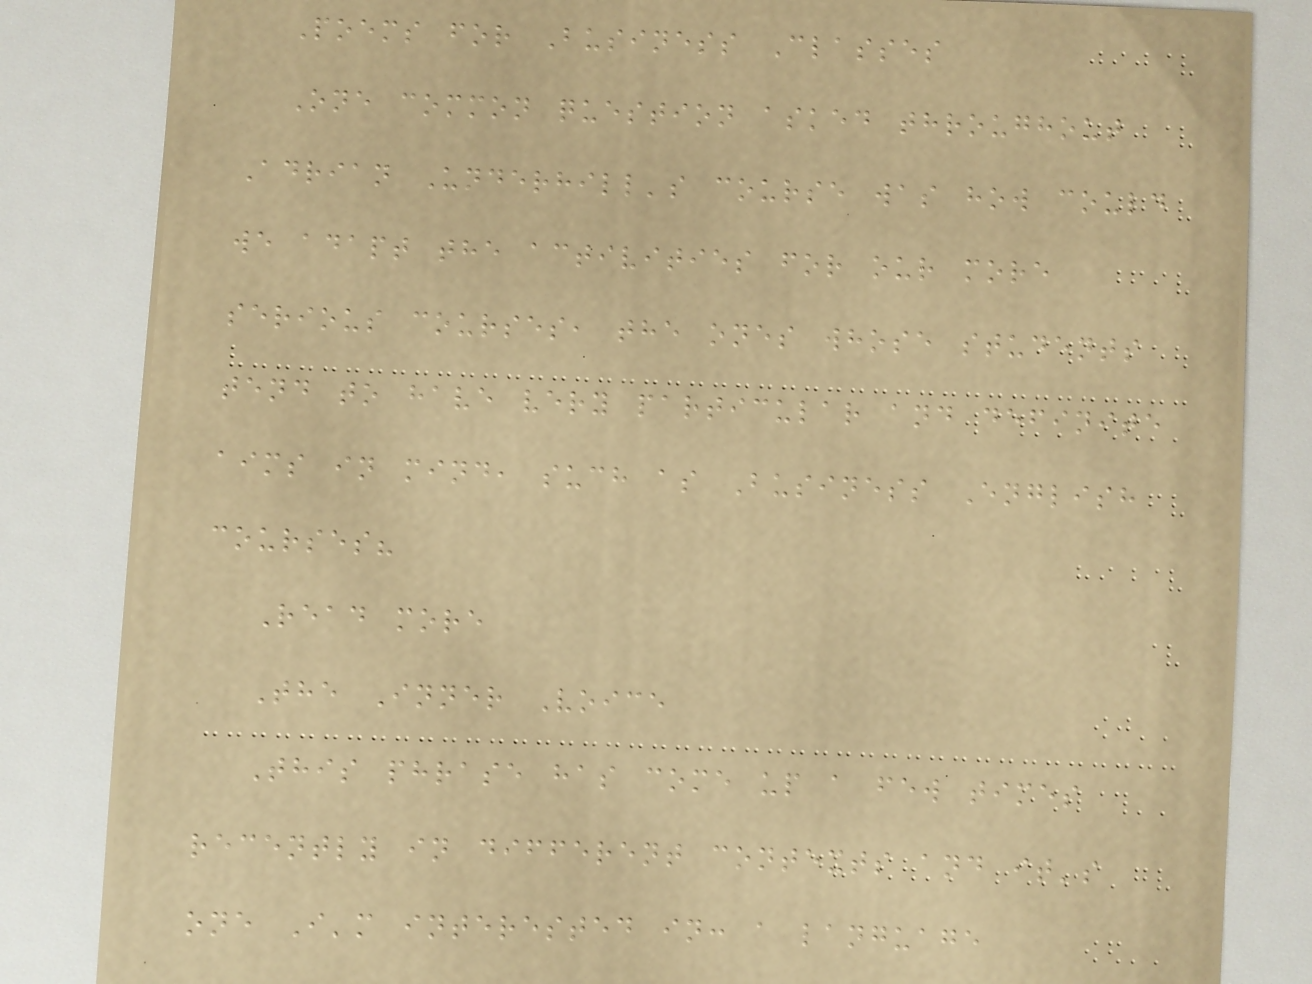Poems for Business Classes
One common question asked throughout
Adrian Underhill's course was how could
we adapt the activities for our more
serious courses, the ones whose students
tend to have very particular and definite
aims in mind, such as Business English
courses?
Read more
The Inner Voice
This phrase has come up a few times
recently in different contexts and it's
one I'm interested in: a language
